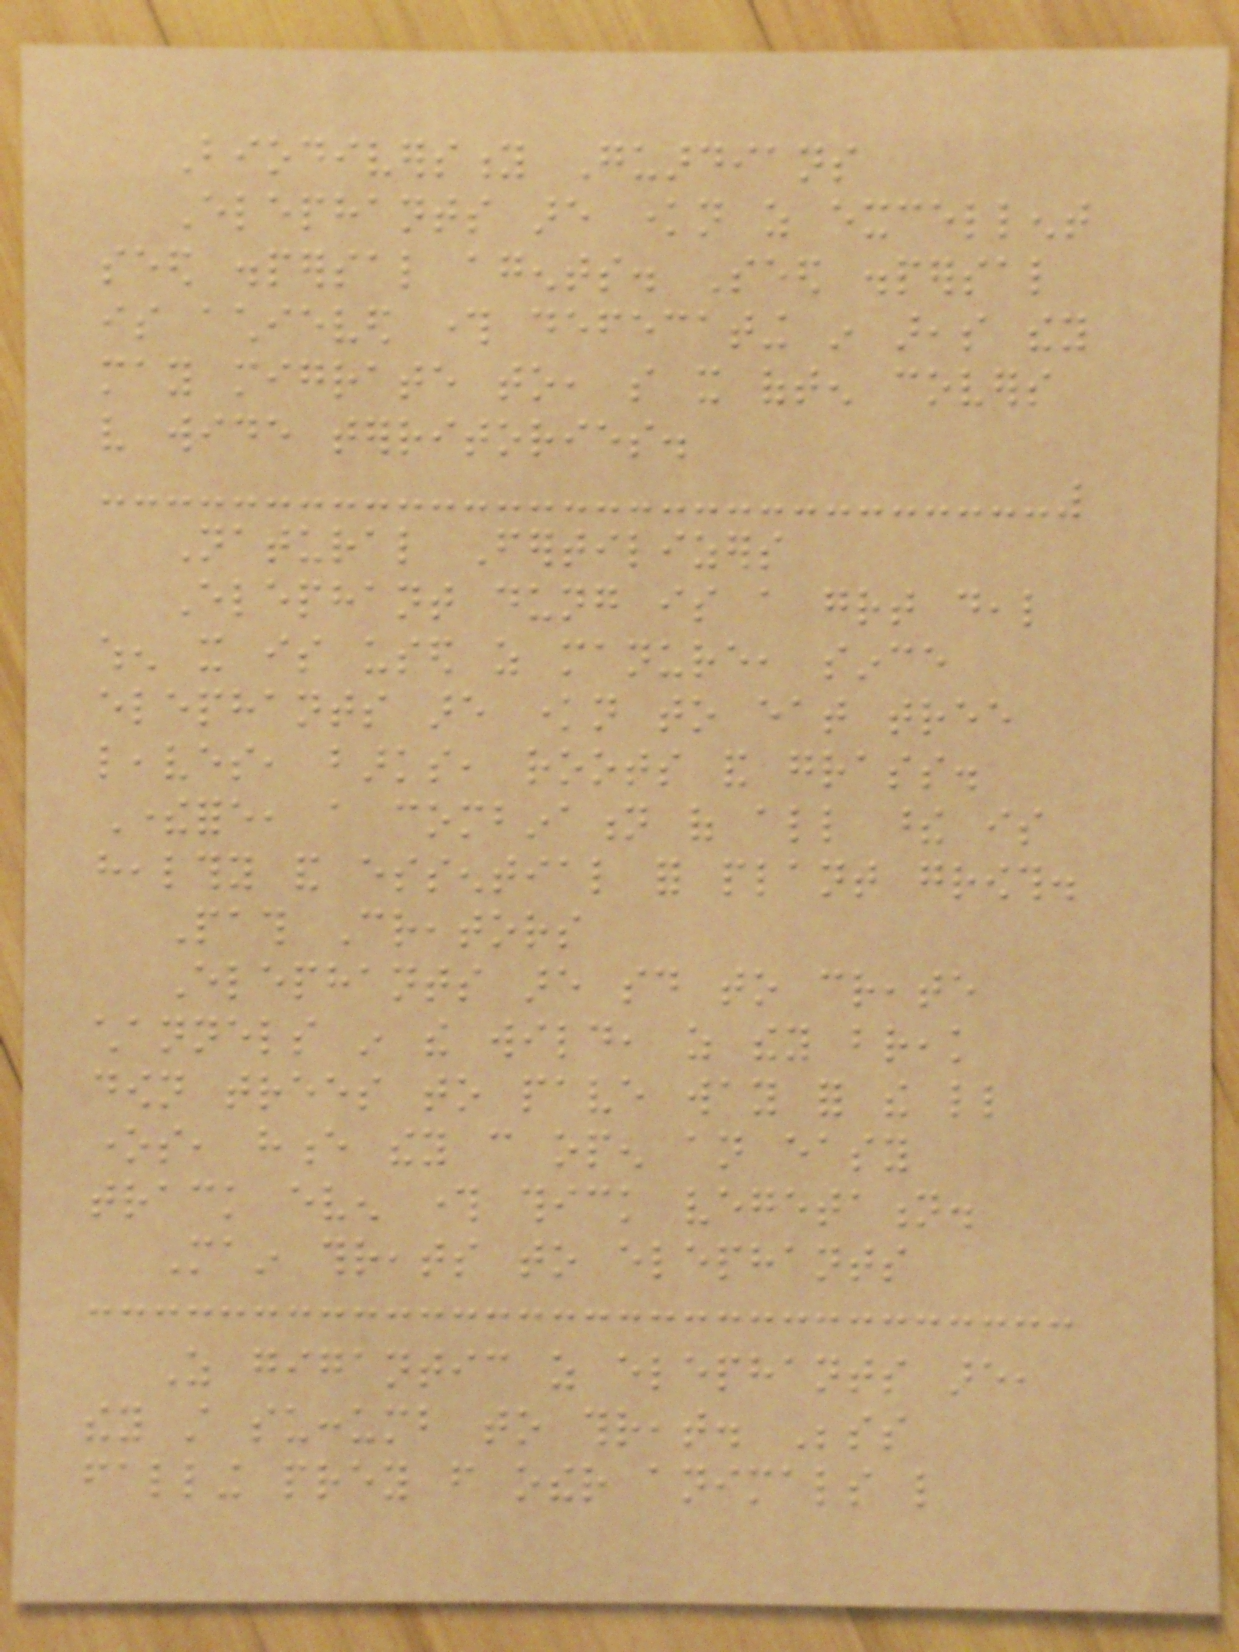Biodiversity Guardians
Elephants are known as excellent
seed dispersal agents. Seed dispersal
is achieved through defecating in areas they
may migrate to, so it often covers
very wide territories.
Natural Fertilizers
Elephant dung is a great deal
when it is used as manure, since
elephants are known to eat tree
leaves, barks, roots and grass.
Therefore, a combination of all these is
healthy and essential for plant growth.
Path Creators
Elephants are said to create
channels in the wild, as they break
down trees to pave way for the little
ones, hence they can open an easy
track even through thick vegetation.
Main threats to elephants
As gigantic as elephants are,
they still succumb to threat. Besides
falling prey from other animals like
